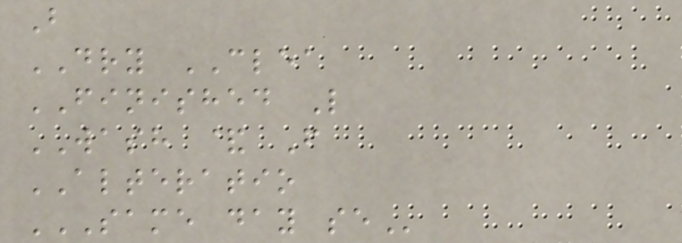B
DRY CLEA
FINISHED L
WASH & F
ALTERATIO
SAME DAY SE
